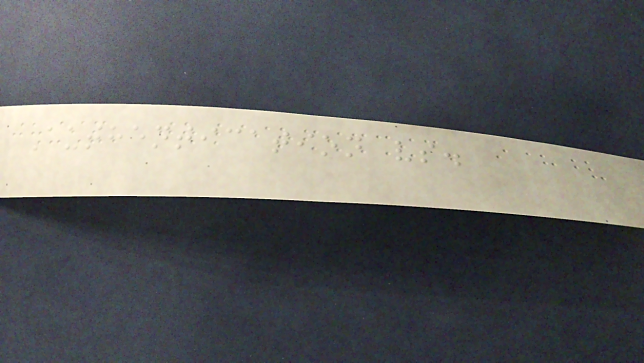Authentication vs.
